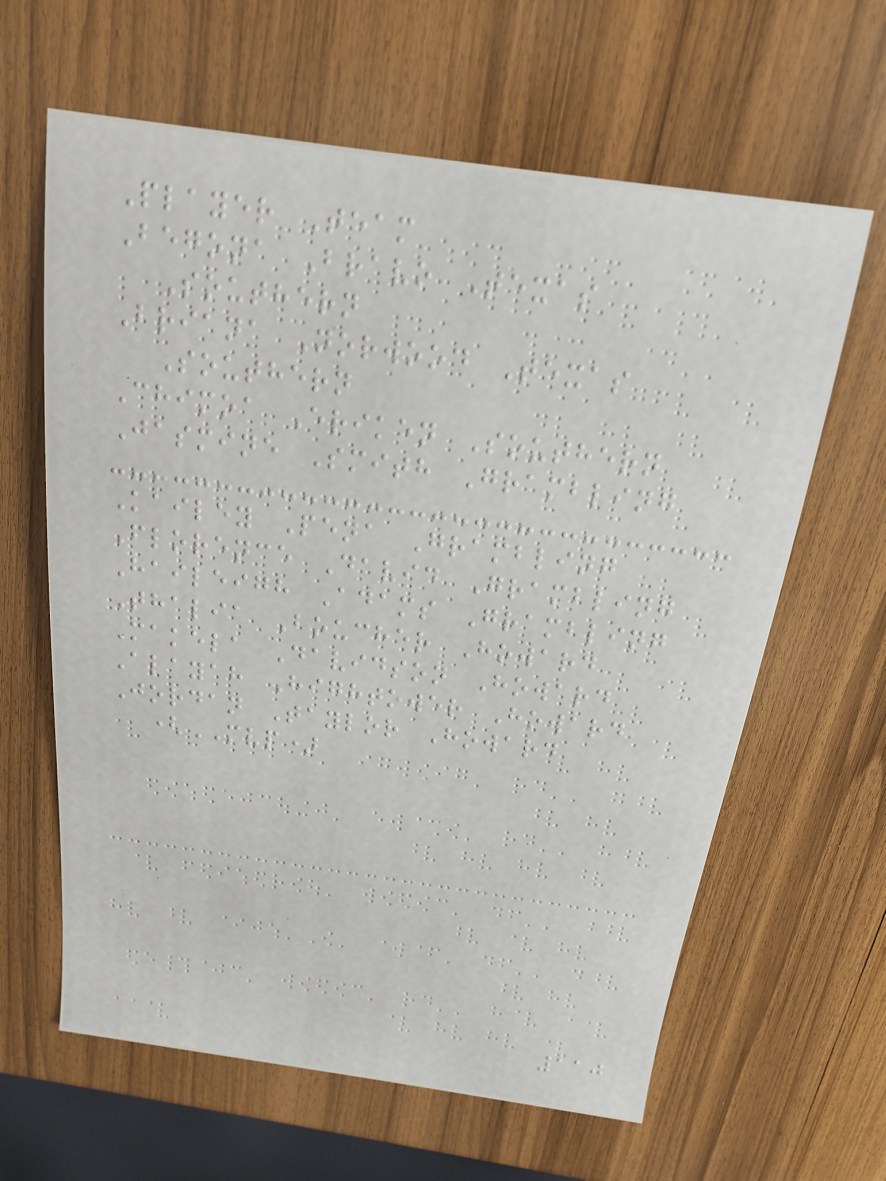Player Team
Begona Bravo Texas
Southern
Briana Norwood Texas
Southern
Chimoa Eriken Southern
Jasmine Smith Grambling
Kailey Pena Grambling
Florence David Grambling
Haileigh Adams Grambling
Thalia Boucher Howard
Makela Davidson Howard
Alayah Hightower Howard
Jordan Taylor Howard
(MVP)
110
